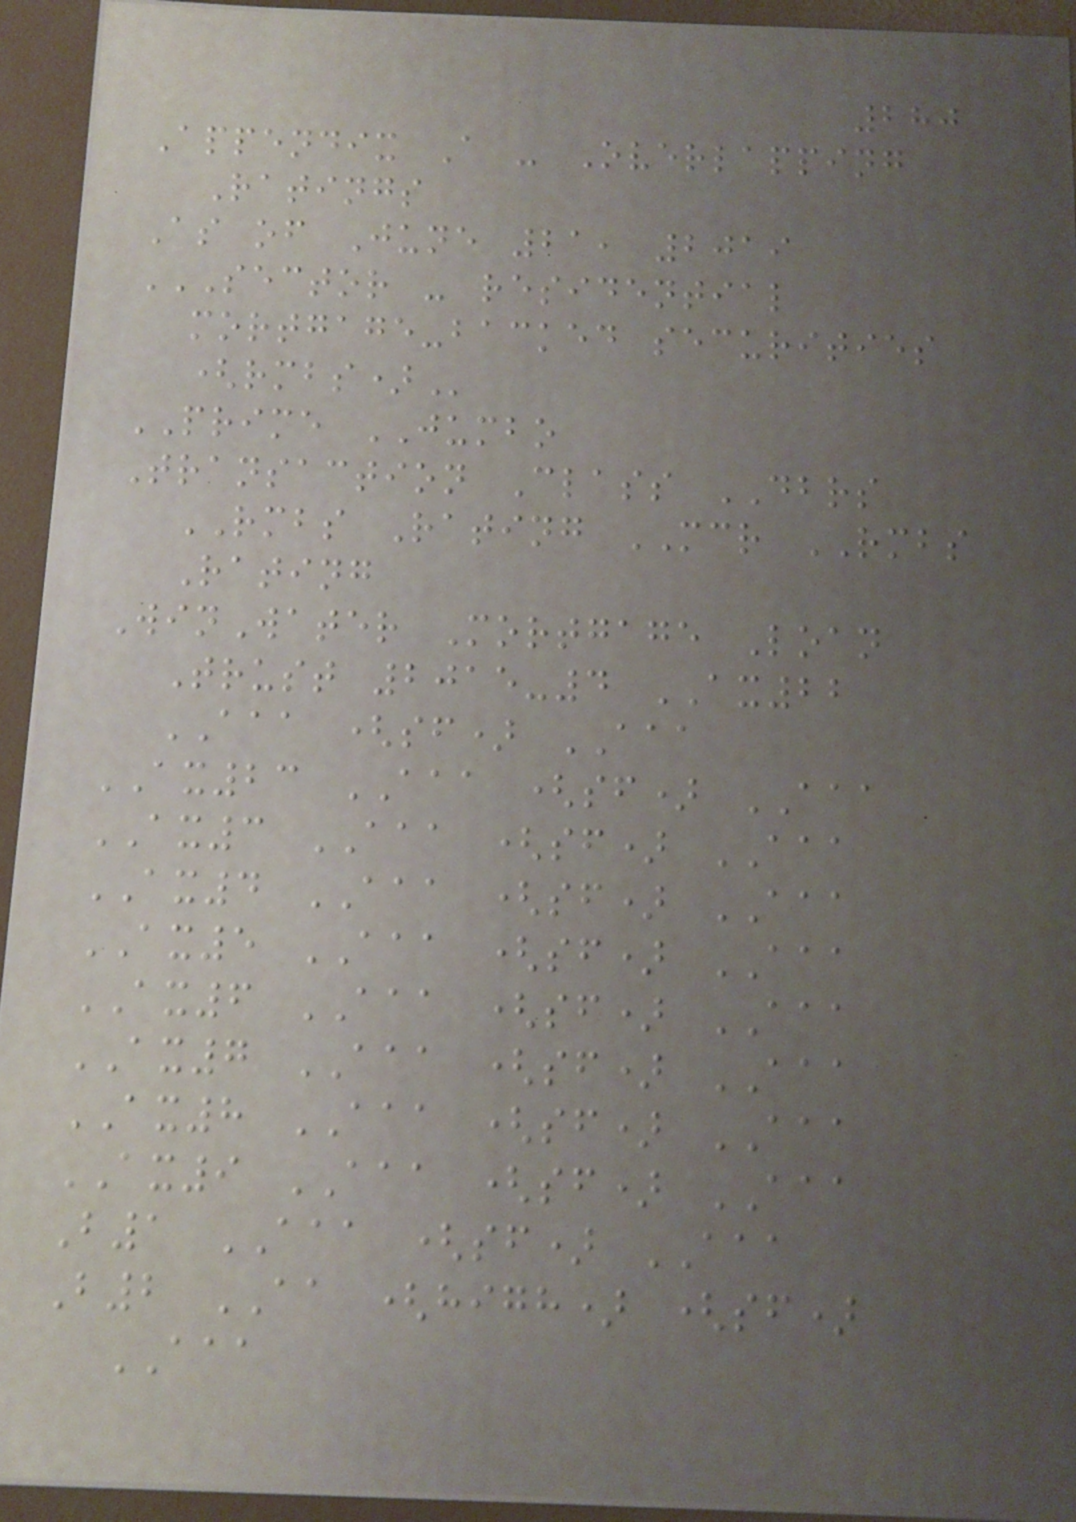280
Appendix A - Overlapping
Ratings
As of June 21, 2019
SECTOR - RESIDENTIAL
MORTGAGE-BACKED SECURITIES
(RMBS)
PRIME JUMBO
Transaction Class DBRS
RMBS Rating MCR RMBS
Rating
WinWater Mortgage Loan
Trust 2015-4 AX22
AAA (sf) AAA
AX23 AAA (sf) AAA
AX3 AAA (sf) AAA
AX4 AAA (sf) AAA
AX5 AAA (sf) AAA
AX6 AAA (sf) AAA
AX7 AAA (sf) AAA
AX8 AAA (sf) AAA
AX9 AAA (sf) AAA
B1 AAA (sf) AAA
B2 AA (high) (sf)
AAA
